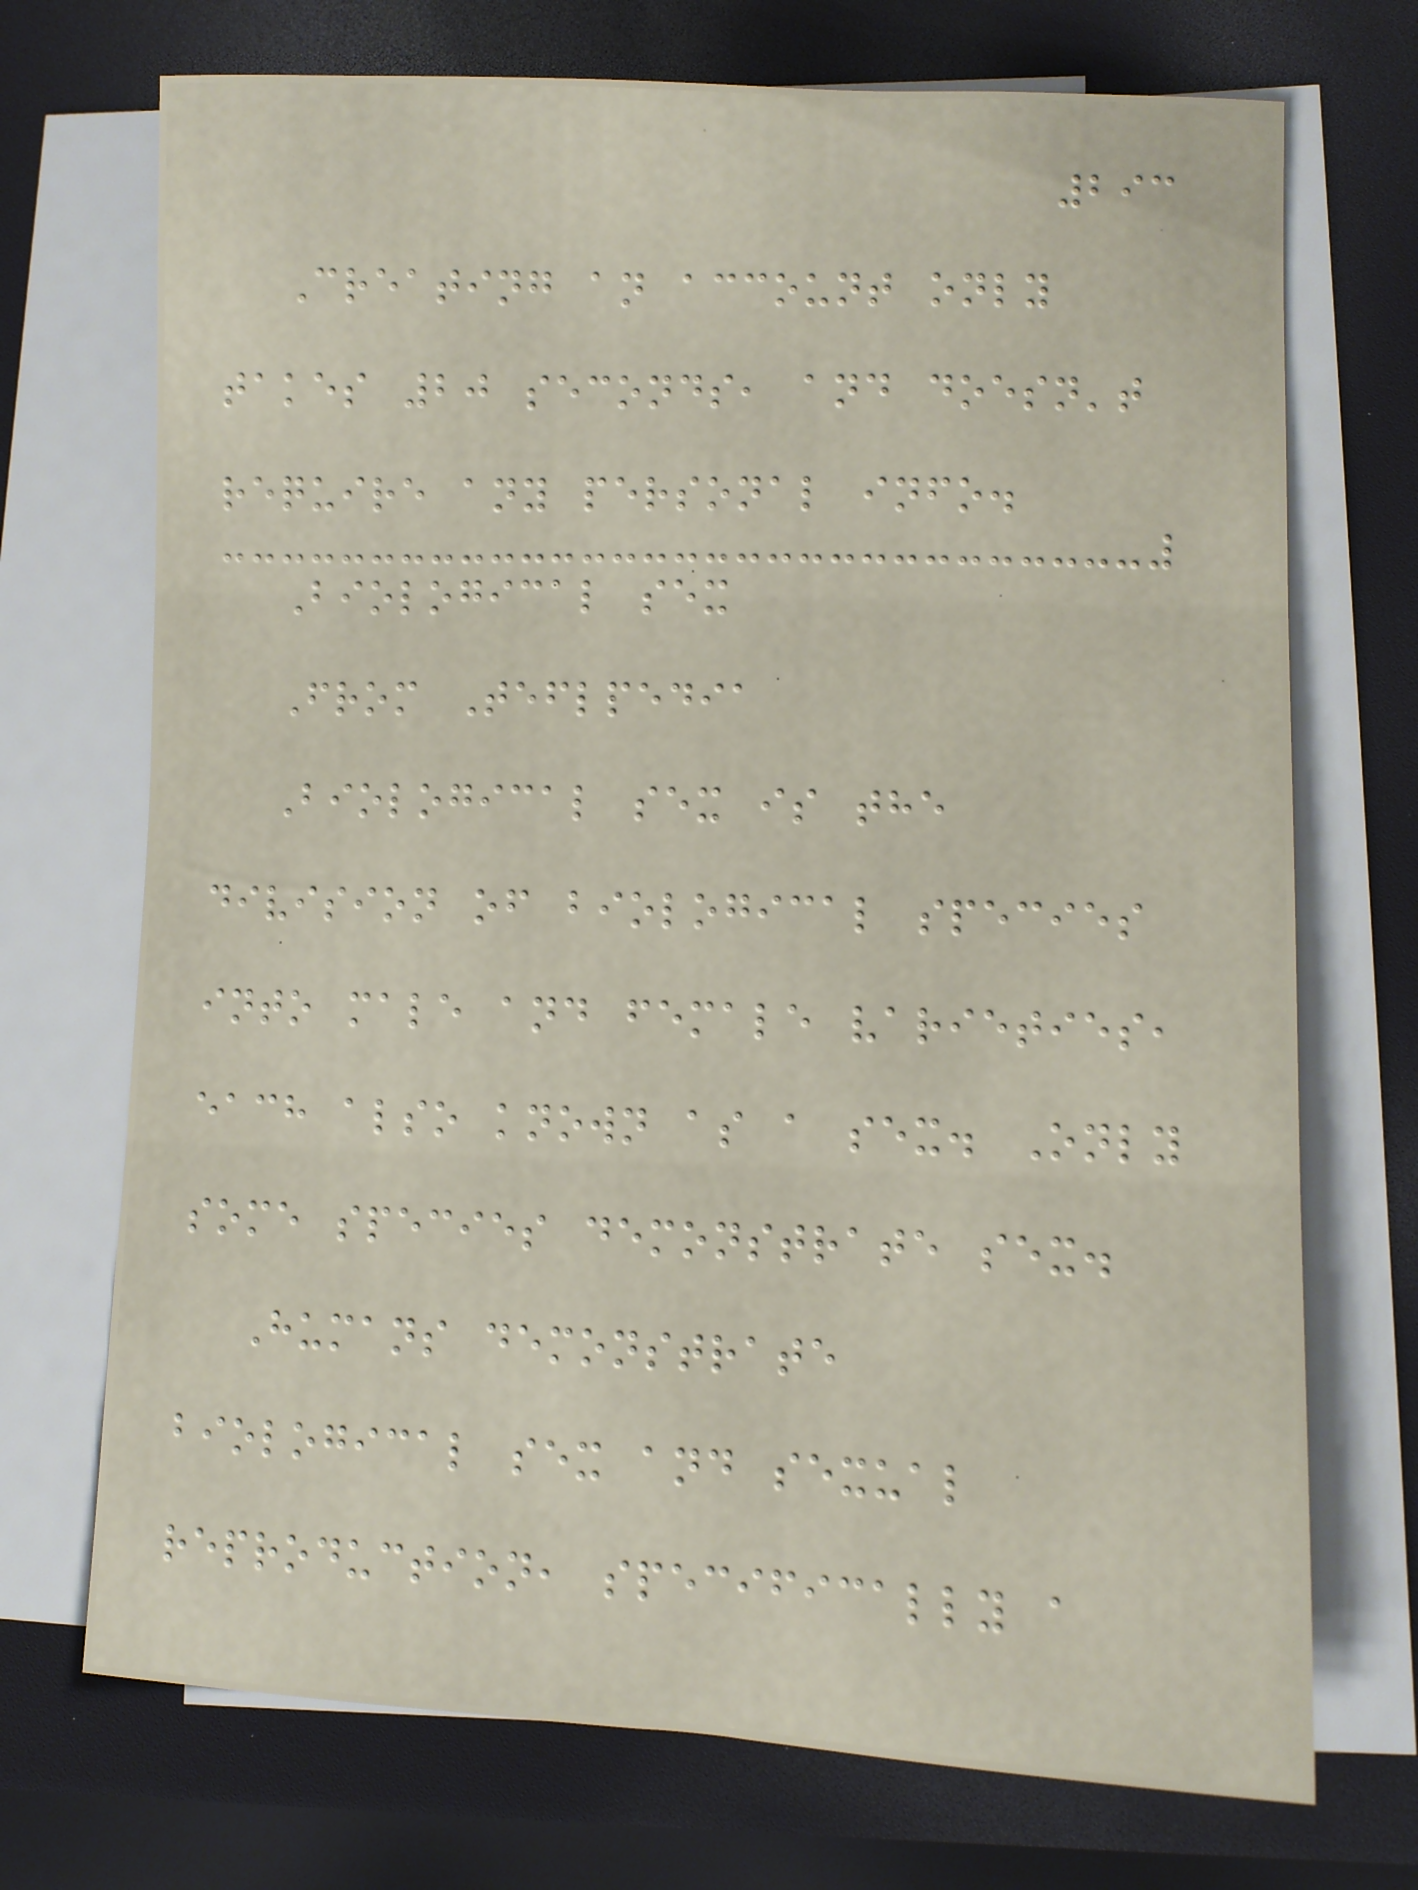293
Creating an account only
takes 20 seconds, and doesn't
require any personal info.
Biological sex
From Teflpedia
Biological sex is the
division of biological species
into male and female varieties,
each also known as a sex. Only
some species demonstrate sex.
Humans demonstrate
biological sex and sexual
reproduction, specifically a
